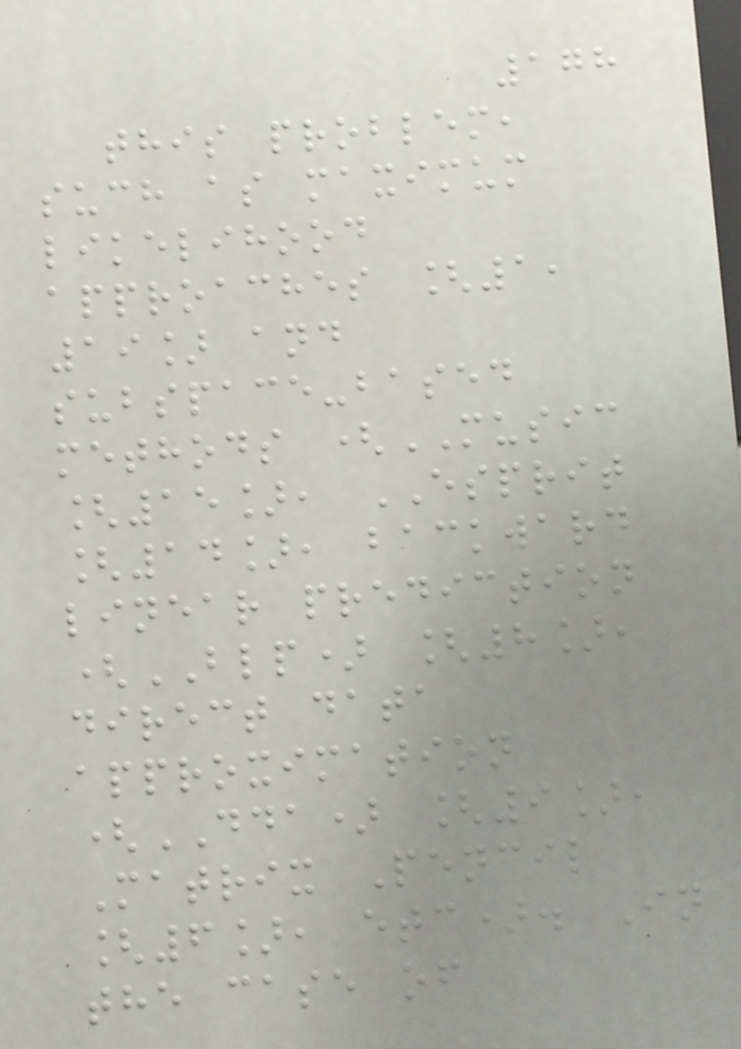178
this problem,
such as maximum
likelihood
approaches [1,
19] and
subspace-based
methods (MUSIC
[15], ESPRIT
[14], backward
linear prediction
(BLP) [8],
direct data
approximation
(DDA) [9],
Matrix Pencil
[6], etc). In
the case of
